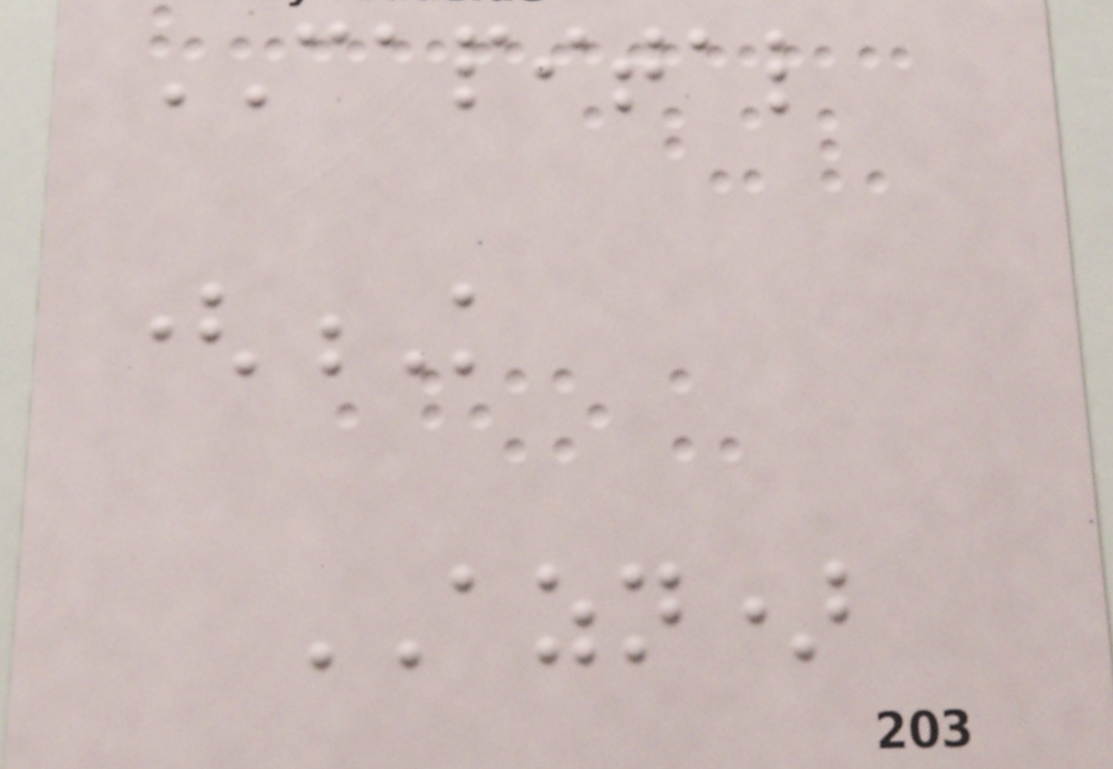CAPITAL
(K
AZN)
